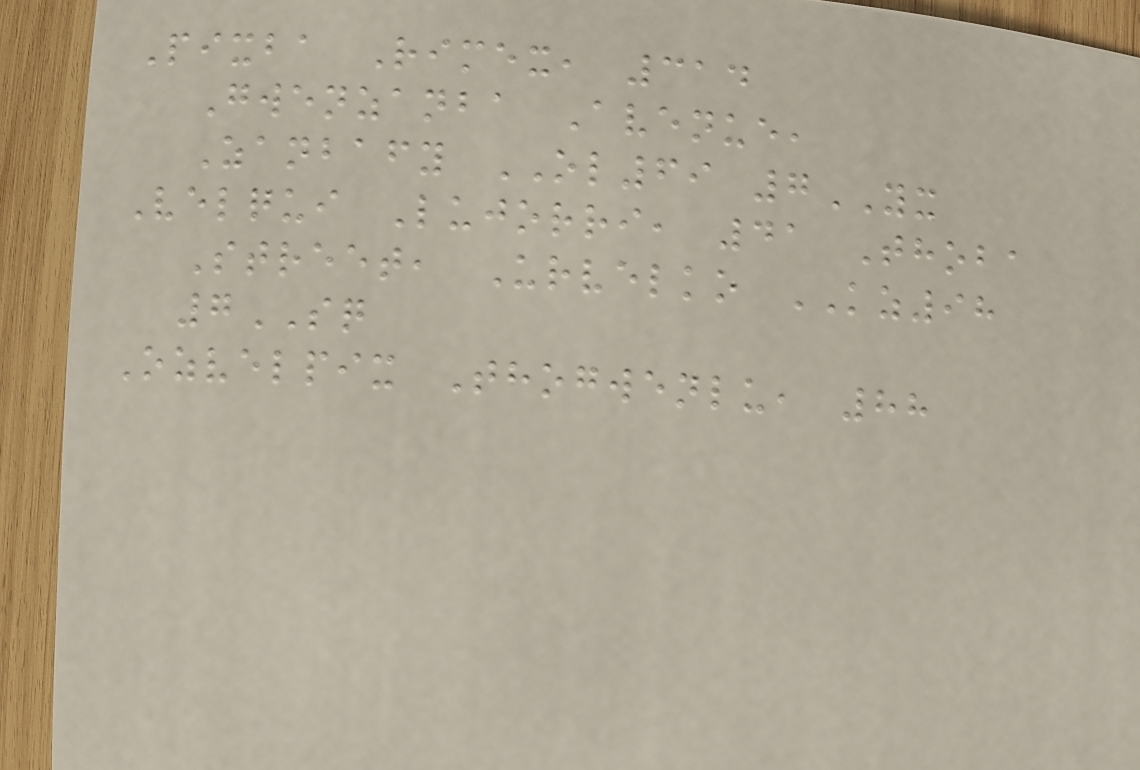Pixba Rimex, 314
Gwenzanba Avenue,
Zanbafy OL69 7YX
Velqui Lujorri, 41 Thoba
Street, Urvelko KZ98
7SQ
Ozvelpix Thogwenlu, 88
